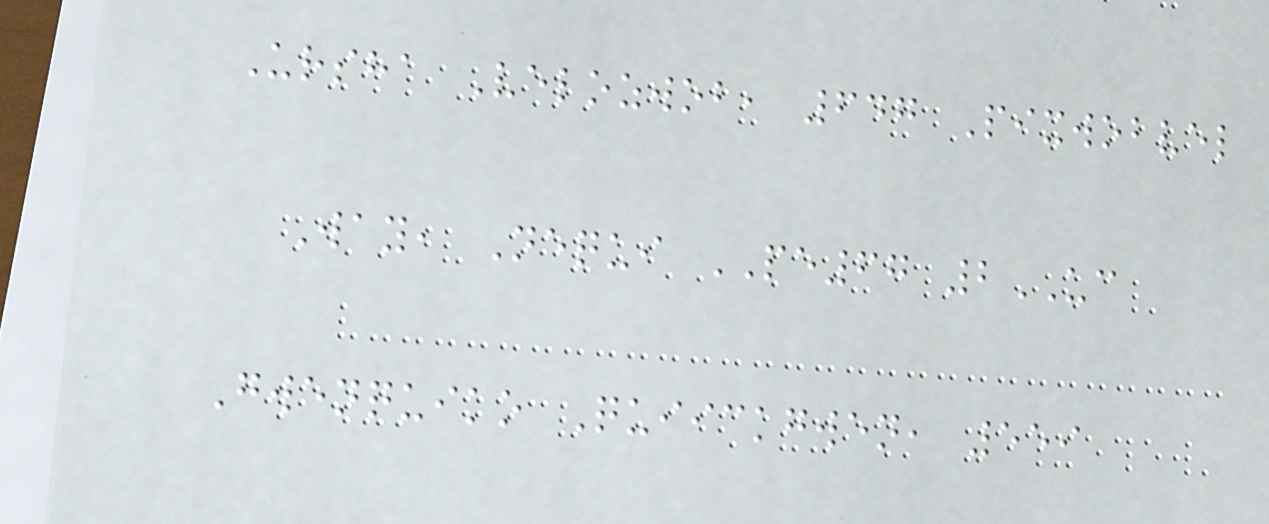Ursha Velozwob, 647 Pixwobvel
Way, Nequi PE67 2UC
Gwenquiko Quiickgwen, 559
